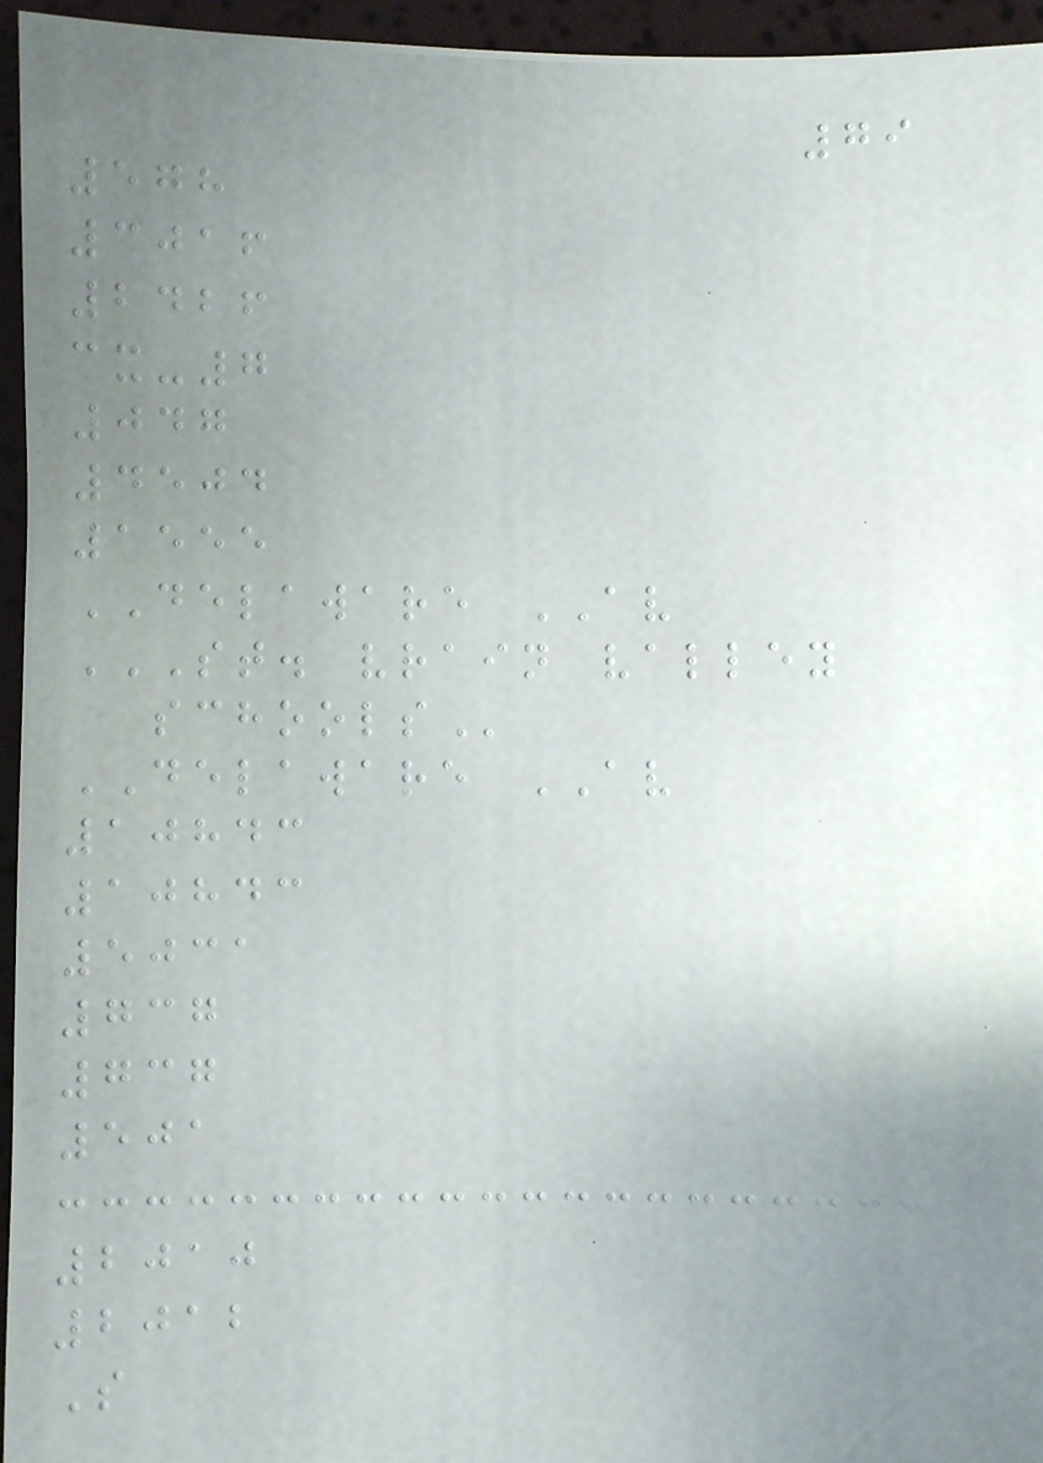79
578
3016
2426
cx-7
047
4504
1555
DELAWARE AV
ST. VRAIN VALLEY
SCHOOLS
DELAWARE AV
10843
10843
5031
737
737
501
2010
2012
S
